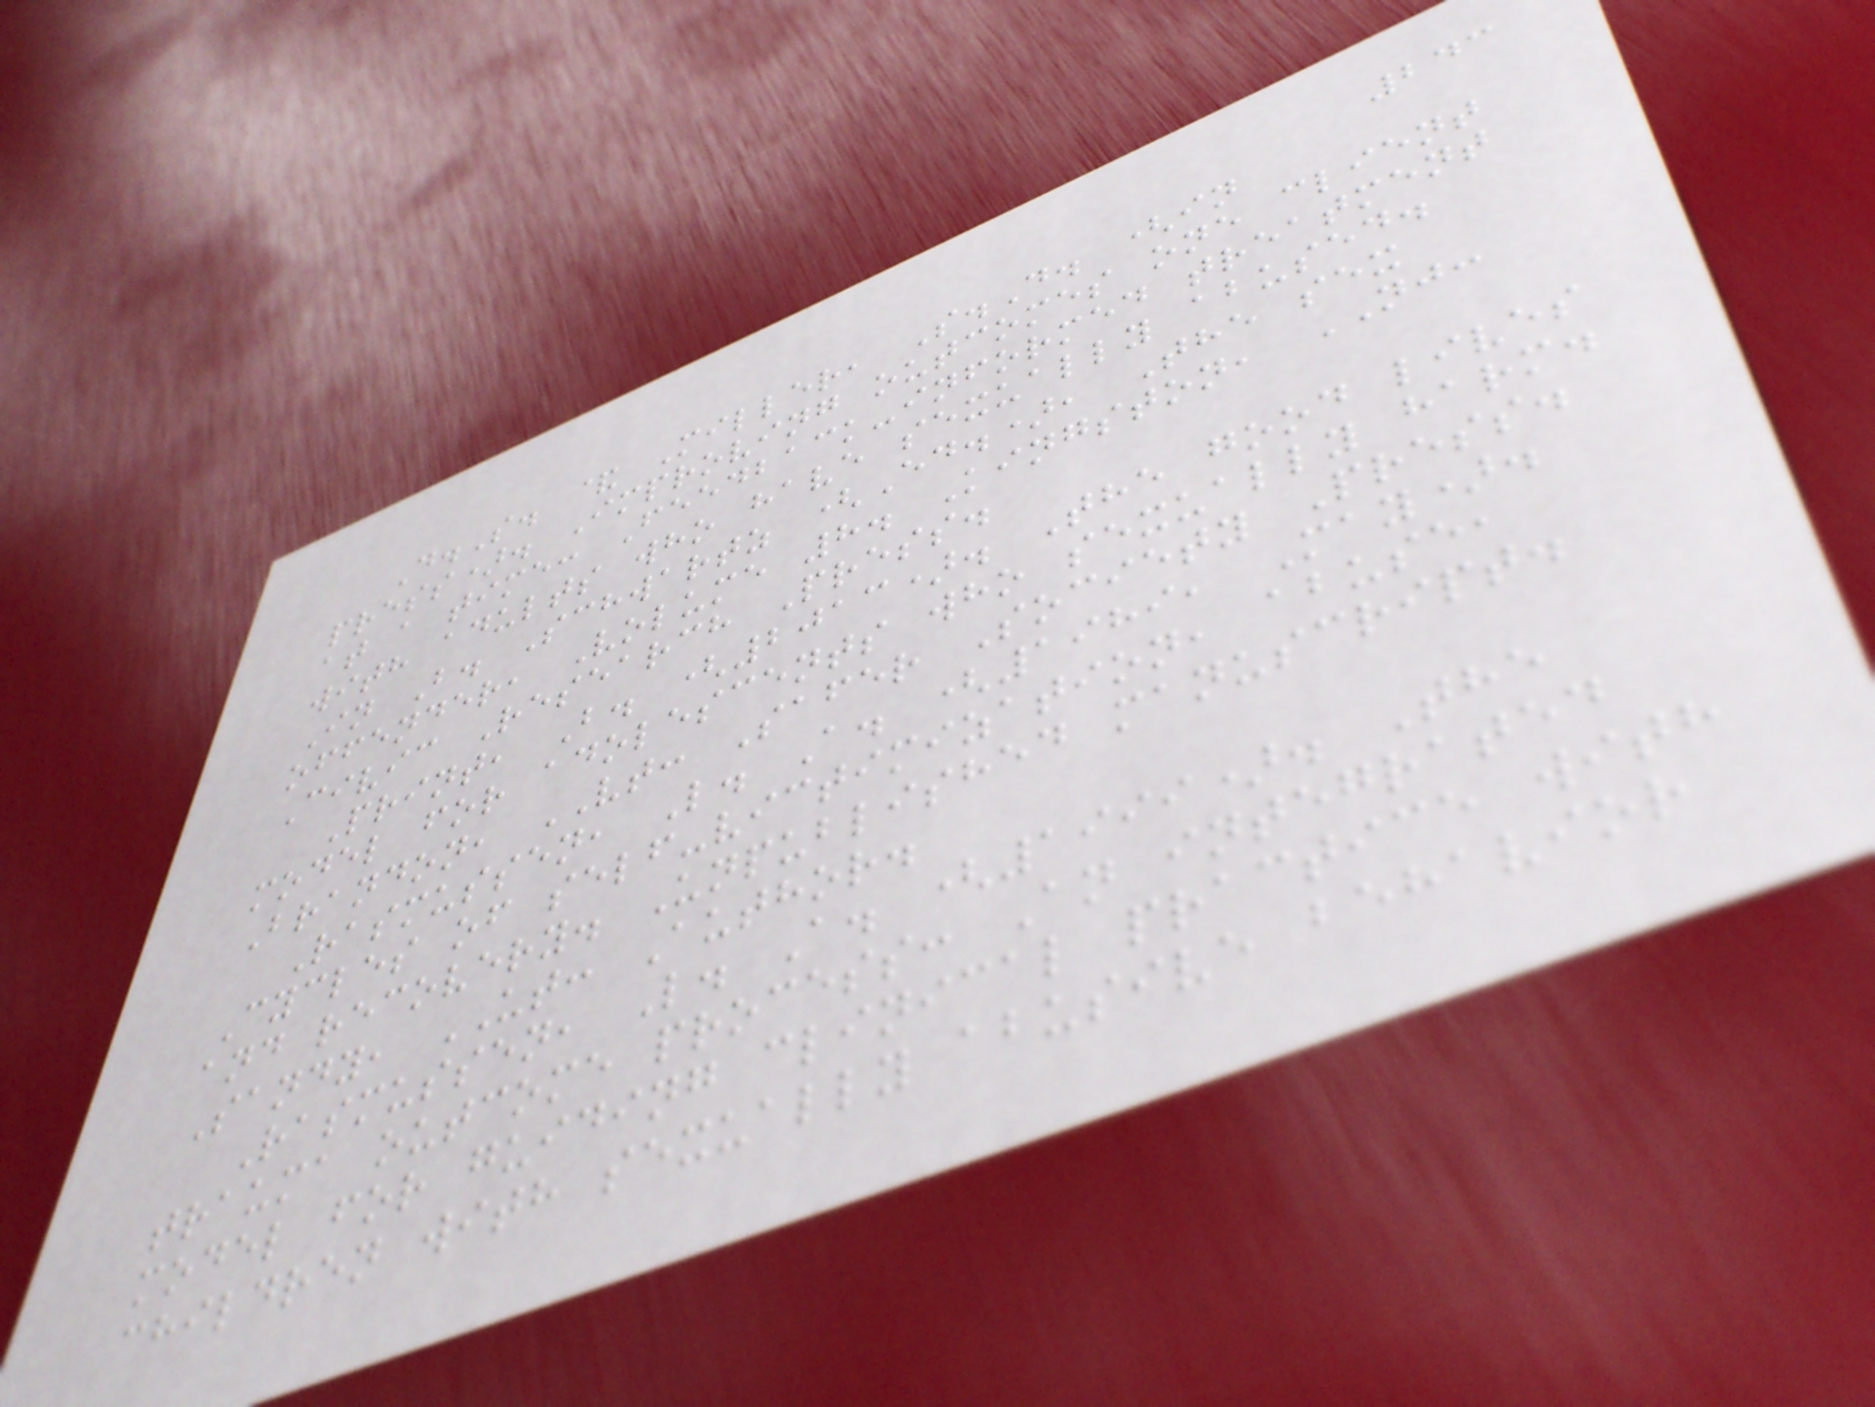243
D.S. & Miller, S.D. (in
press). Improving outcomes one client
at a time: Feedback-informed treatment
with adults who have sexually abused.
In B. Schwartz (Ed.), The sex
offender, Volume 8. Kingston, NJ:
Civic Research Press.
Print, B. (2013). The good lives
model for adolescents who sexually harm.
Brandon, VT: Safer Society Press.
Rasmussen, L. A. (1989, May).
Cycles of self-victimization, abuse,
and recovery. Unpublished manuscript.
Sandy, UT: Author.
Rasmussen, L. A. (1999). The
trauma outcome process: An integrated
model for guiding clinical practice with
children with sexually abusive behavior
